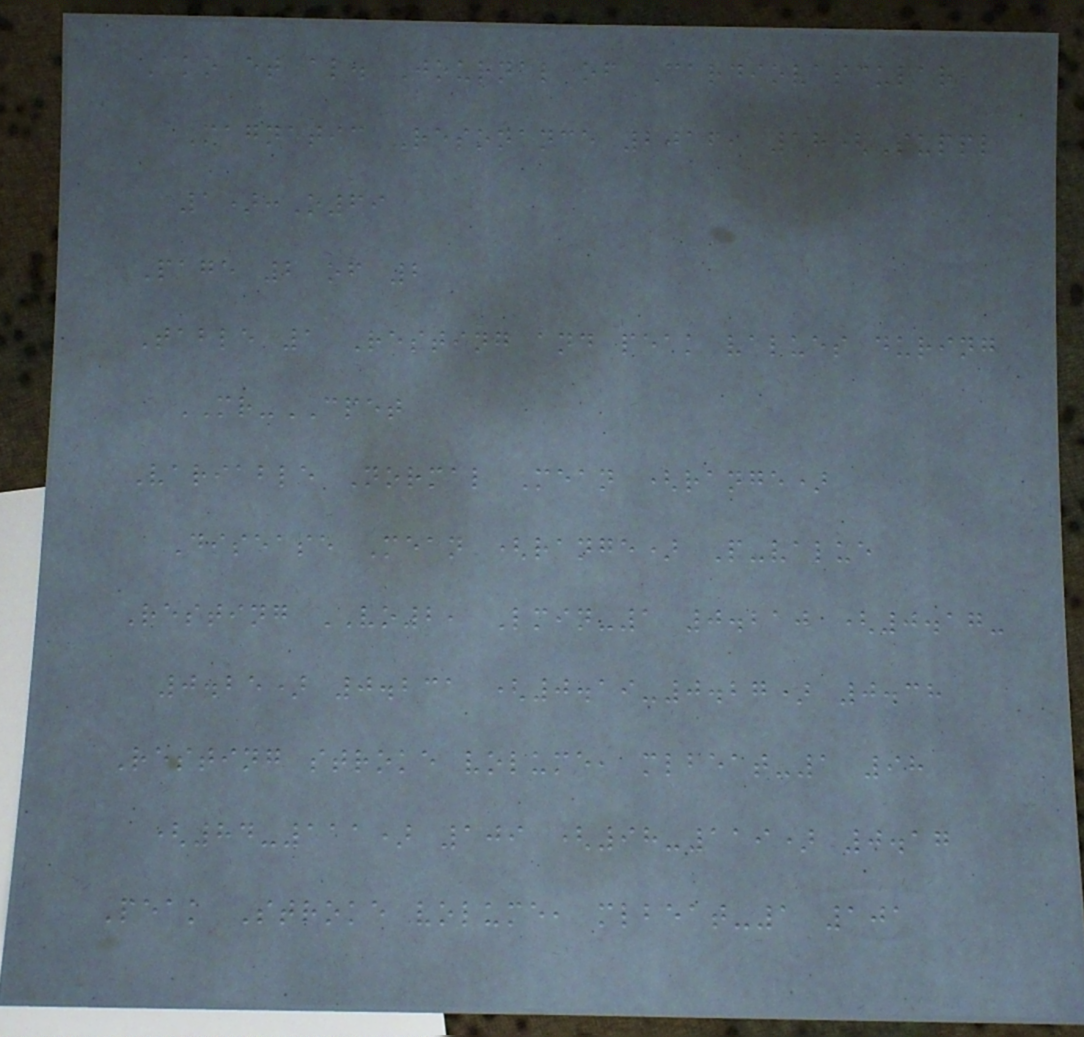Ako et al. Journal of Cardiovascular
Magnetic Resonance 2016, 18(Suppl
1):O69
Page 2 of 2
Table 1 Resting and peak values during
MR-CPET
Variable Normal Mean (range)
Disease Mean (range) P-value
Resting VO2, Lmin-1 0.210 (0.17-
0.25) 0.231 (0.19-0.27) 0.38
Resting stroke volume, mlbeat-1 98
(84-111) 109 (98-119) 0.17
Peak Stroke volume, mlbeat-1 101
